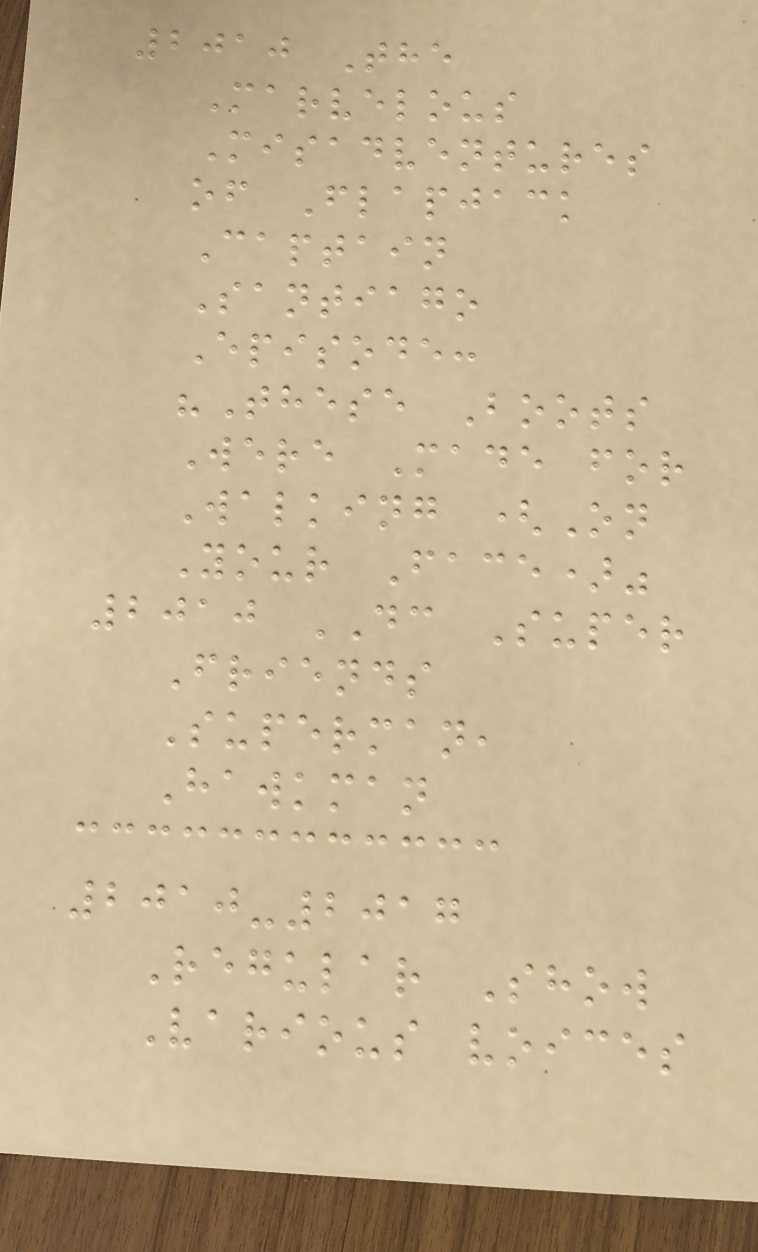2010 The
Marvelous
Misadventures
of Flapjack
Captain
Santiago
Episode:
"These Boots
Were Made for
Walking (On
Your Face)"
2010 DC Super
Friends
Superman,
Hawkman
2010-2017
Regular Show
Various voices
